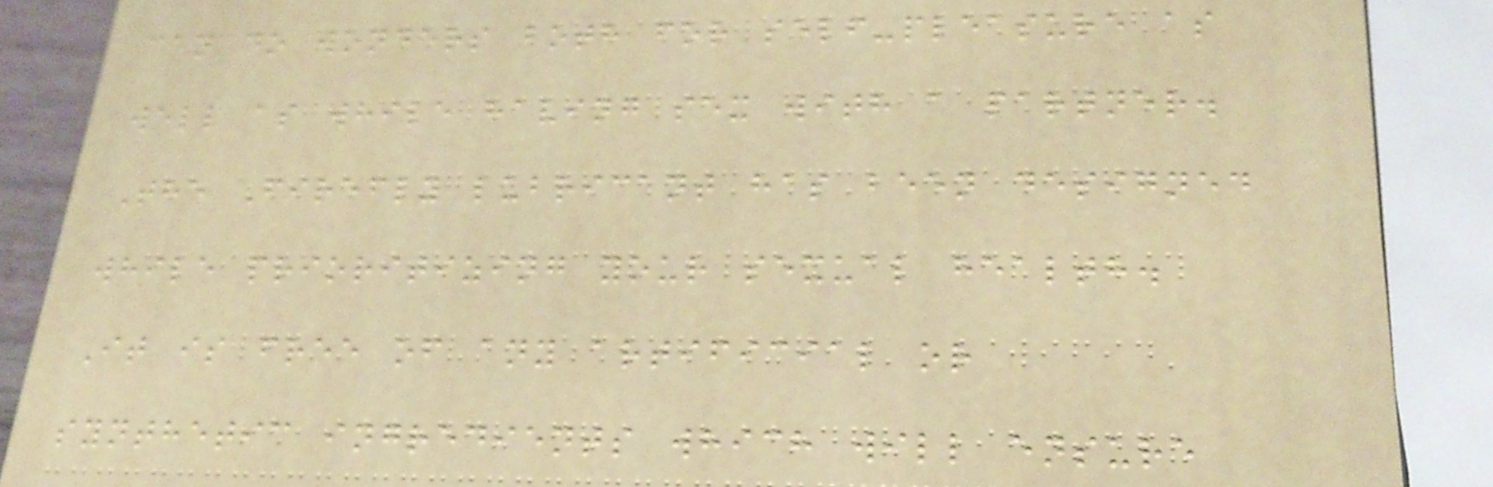can do wonders both for self-pleasure as
well as while having sex with a partner.
The Firefly lubricant has been designed
while prioritizing your sexual health.
It is free of any artificial or
synthetic ingredients which will ensure
